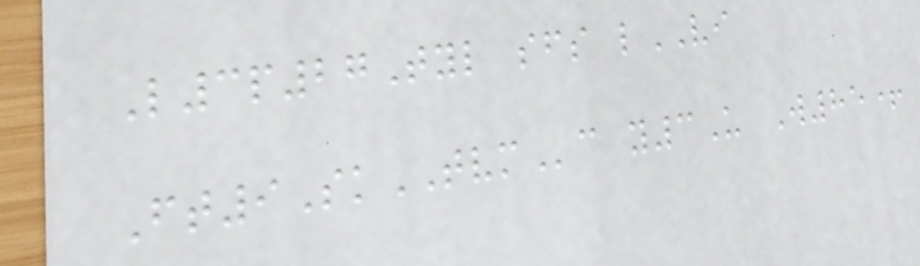L3p27Tyl sfs lVI
Ft9SkTVMc y3U W85+
